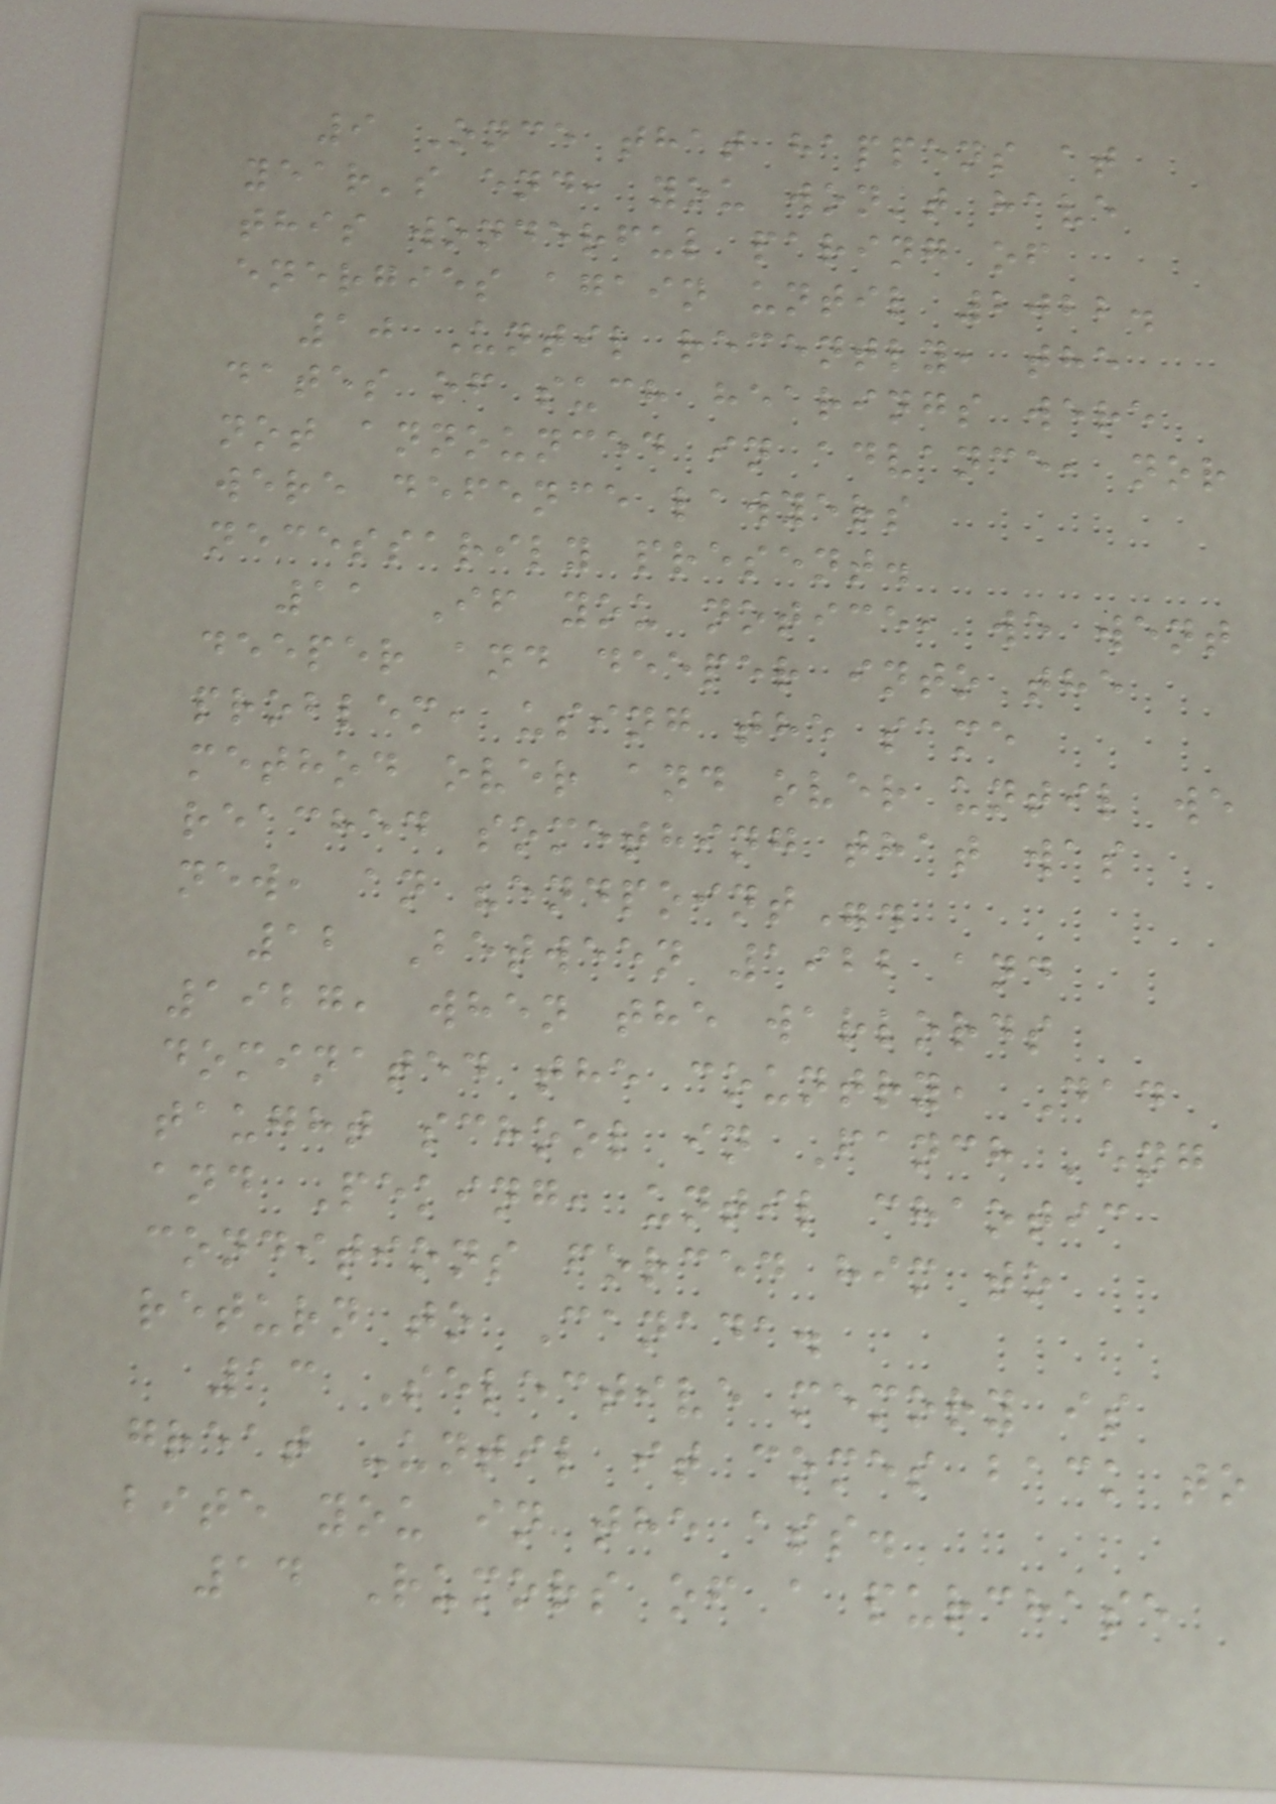9 Once that happens at
year's end, you won't have
this wonderful paring of
energies again until 2022.
10 Until recently, the
dates of such hearings were
not announced in advance, nor
were defence lawyers
necessarily present.
11 If you notice, we went
deeper and deeper into the
problem, using the same
method over and over until we
reached something that was
new, an "endpoint".
12 Between 1922 and
1927, when the warlords
dominated the country, Dad
taught school in Fanch 'eng
and Peking, until chaotic
conditions forced him to
return to Canada.
13 Selective memory is
great -until it comes back to
bite you in the ass.
14 Rumors of a purchase
